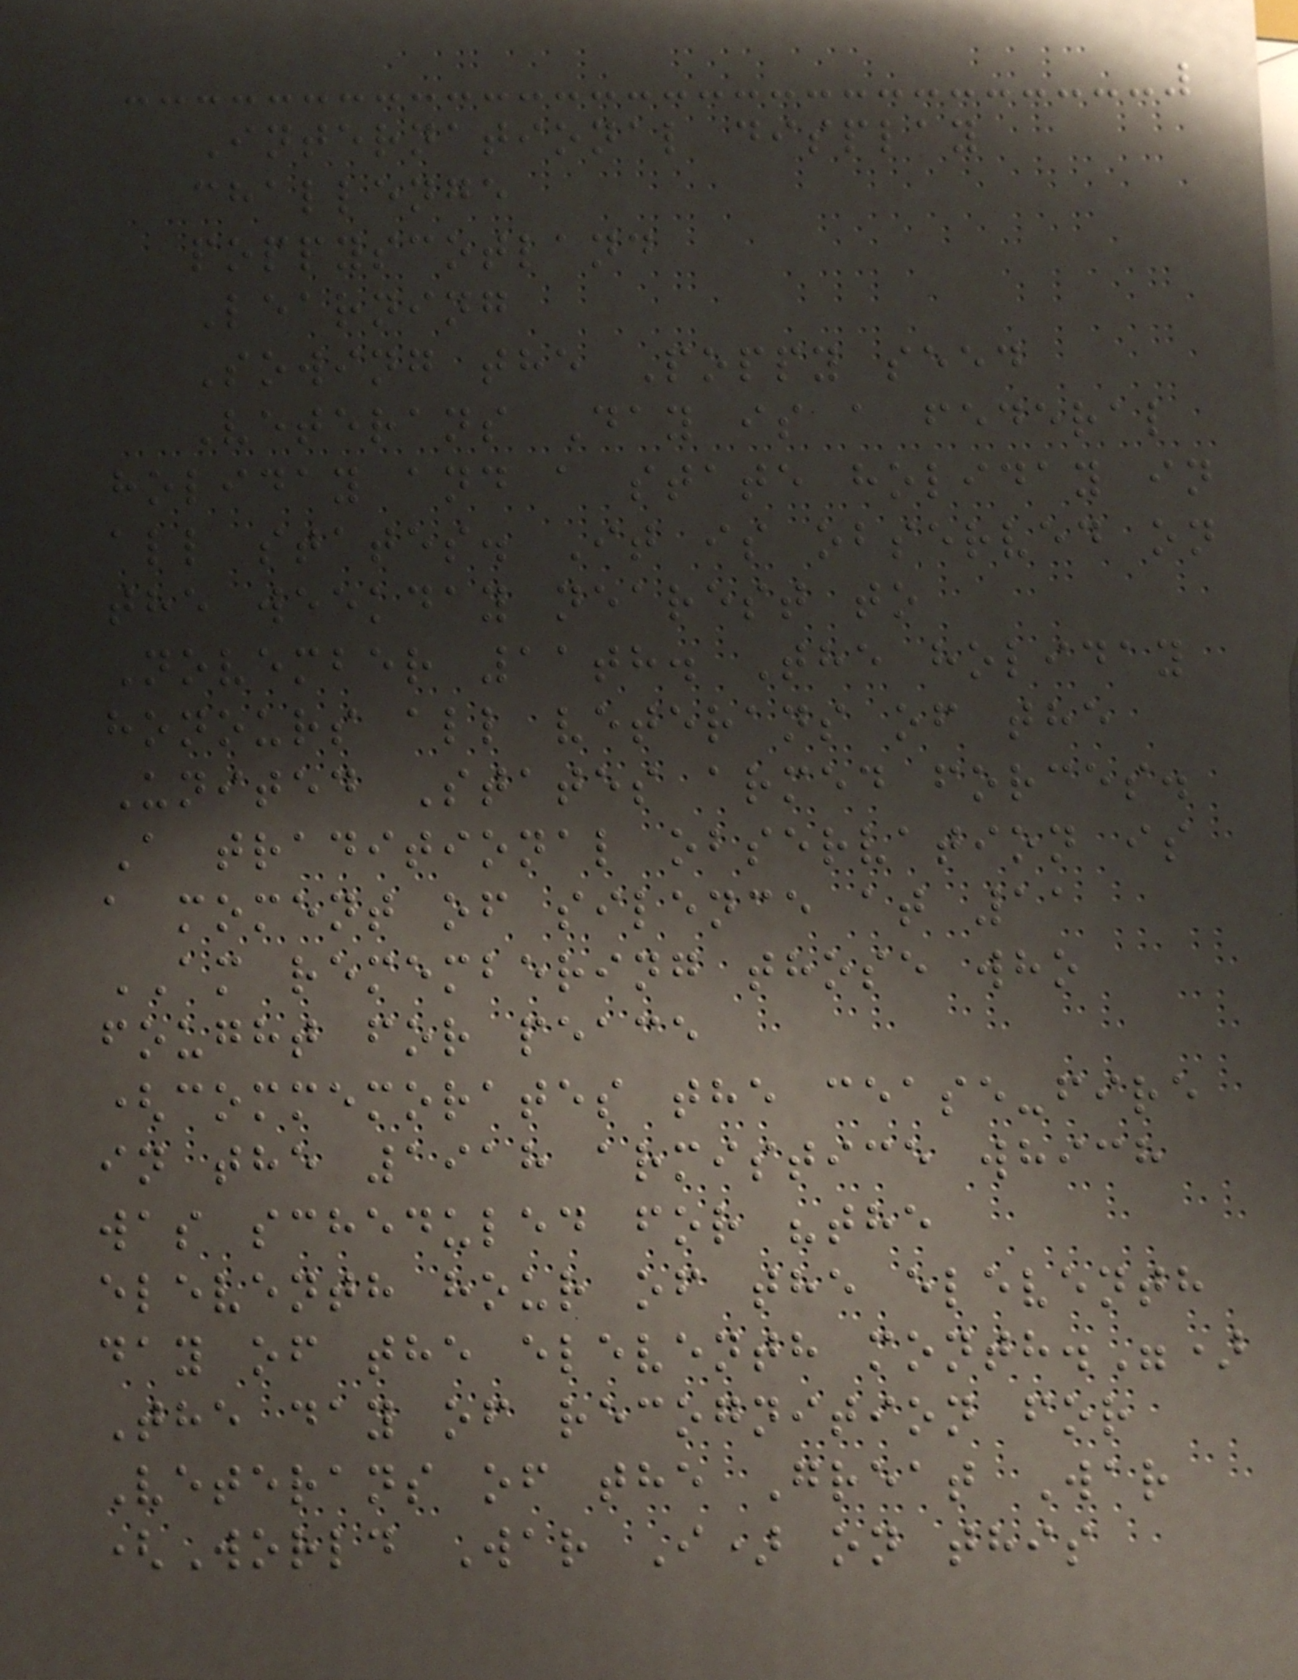International display
challenge
poppyscotland
Learning
Sowing the Poppy seed
Veterans Day is a federal
holiday and a state holiday in
all states. It is observed on
the weekday nearest to
November 11th. The holiday
honours all veterans of the
United States armed forces.
A traditional observation is
a moment of silence at 11
AM remembering those who
fought for peace
(commemorates the cease-fire
in the 1918 armistice which
was scheduled for "the
eleventh hour of the eleventh
day of the eleventh month.")
The day of recognition for
Veterans of the Great War
(World War I) on this
